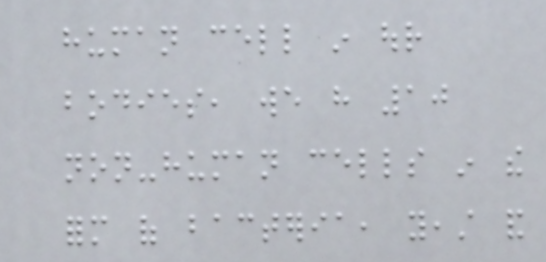human cell in our
bodies, we have 10
non-human cells in the
form of bacteria, yeast and
